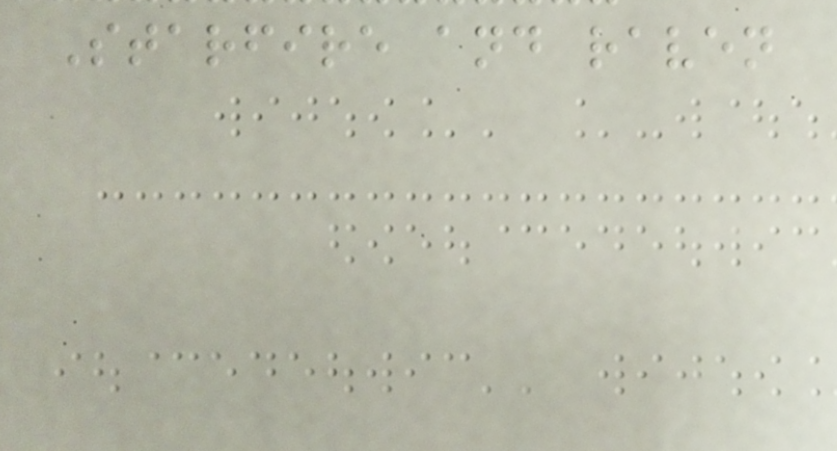Starfire and raven
